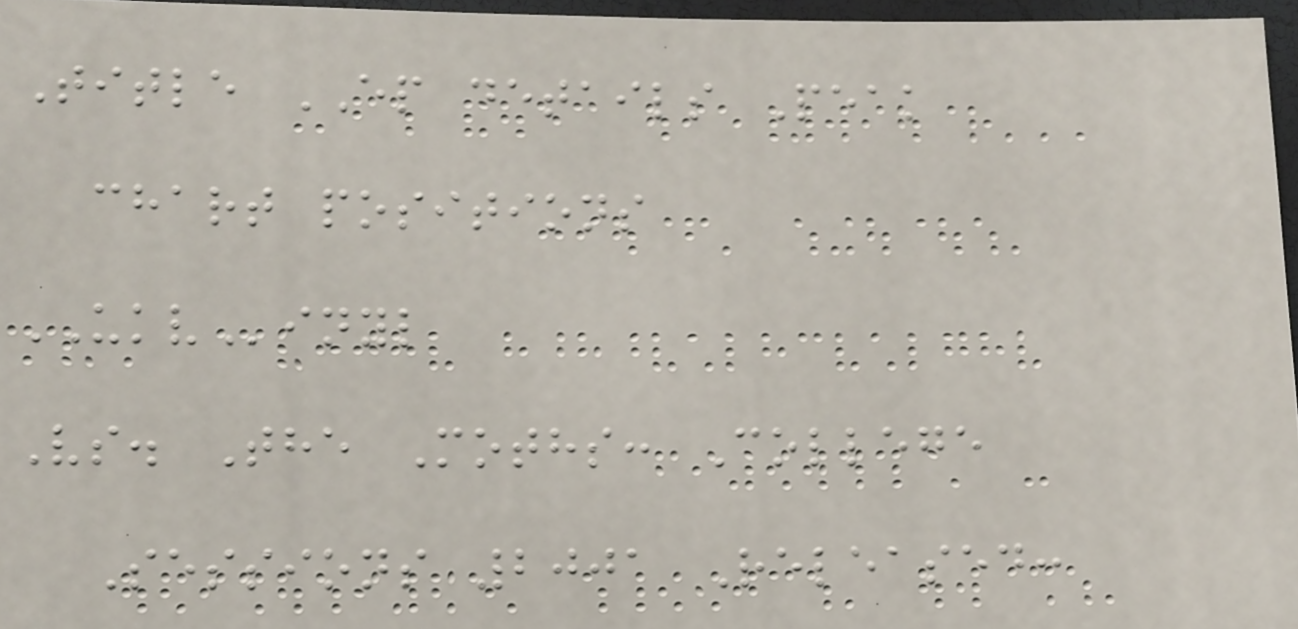Title EP details Peak
chart positions
UKVinyl
Vs. The Moths: College
Sessions 2001 Released:
